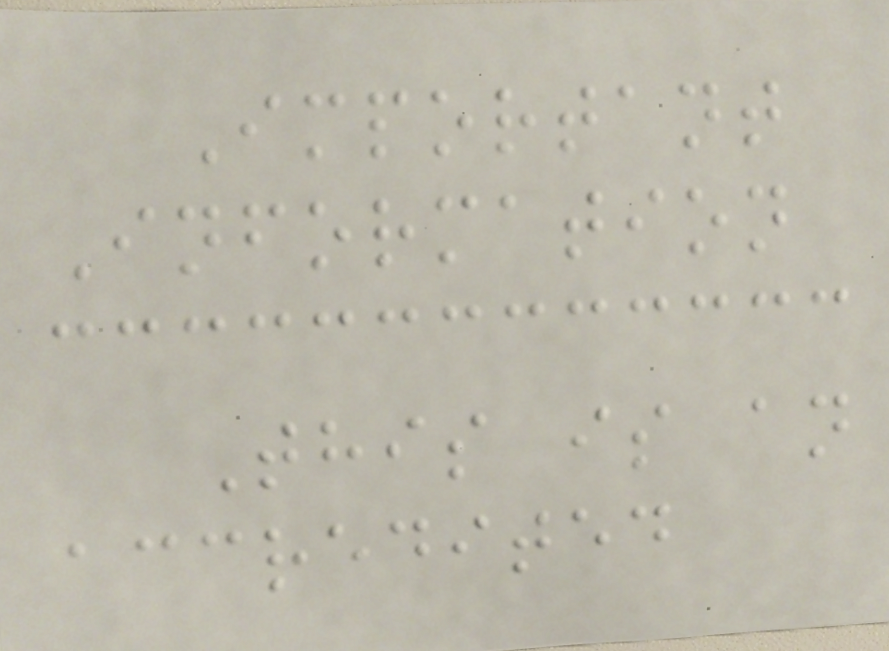Important
Information
This is an
accredited
